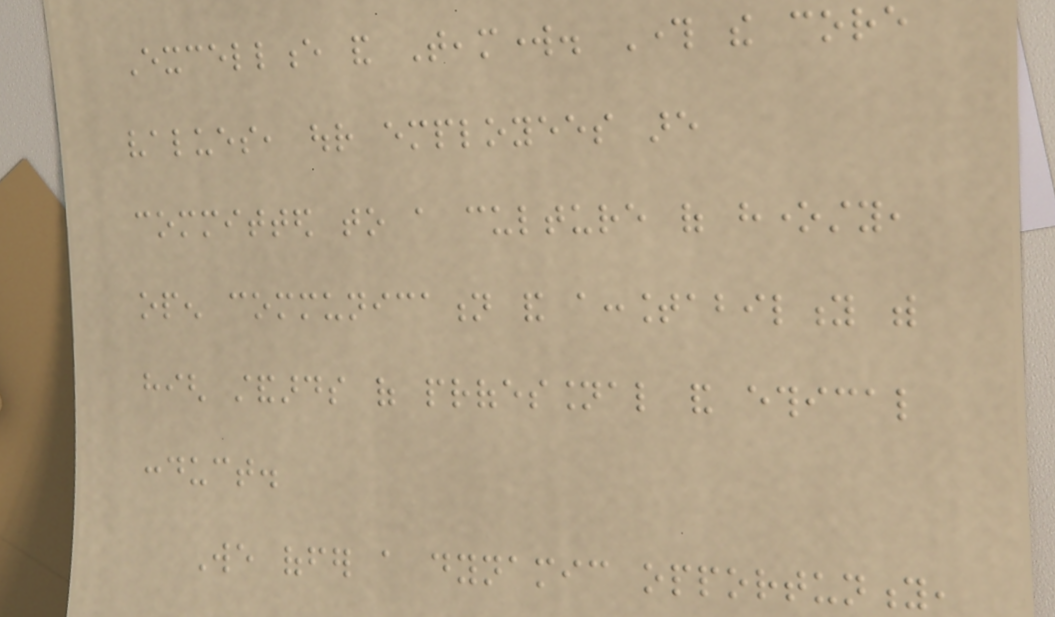Excellence and Teamwork. Through the core
values, our employees are
committed to a culture of honesty,
open communication and accountability with
high standards of professional and ethical
conduct.
We offer a dynamic opportunity,
